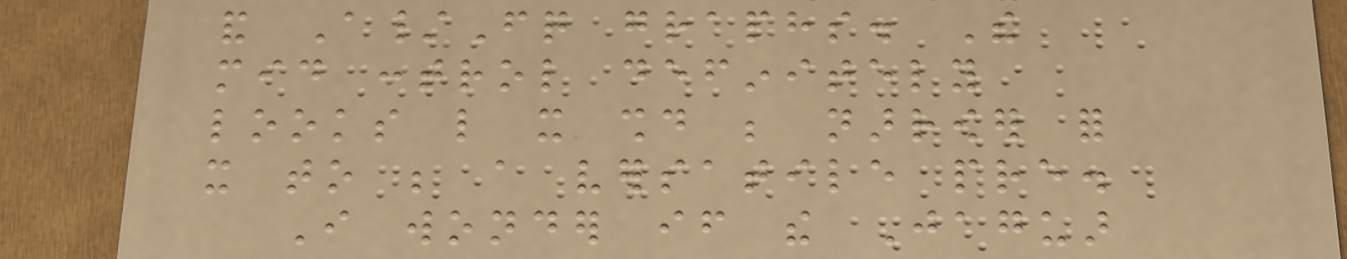and A/Fq graphs. The
mid control definitely
looks like it should be narrower for
it to be a versatile pre.
I wonder if the Jaguar
